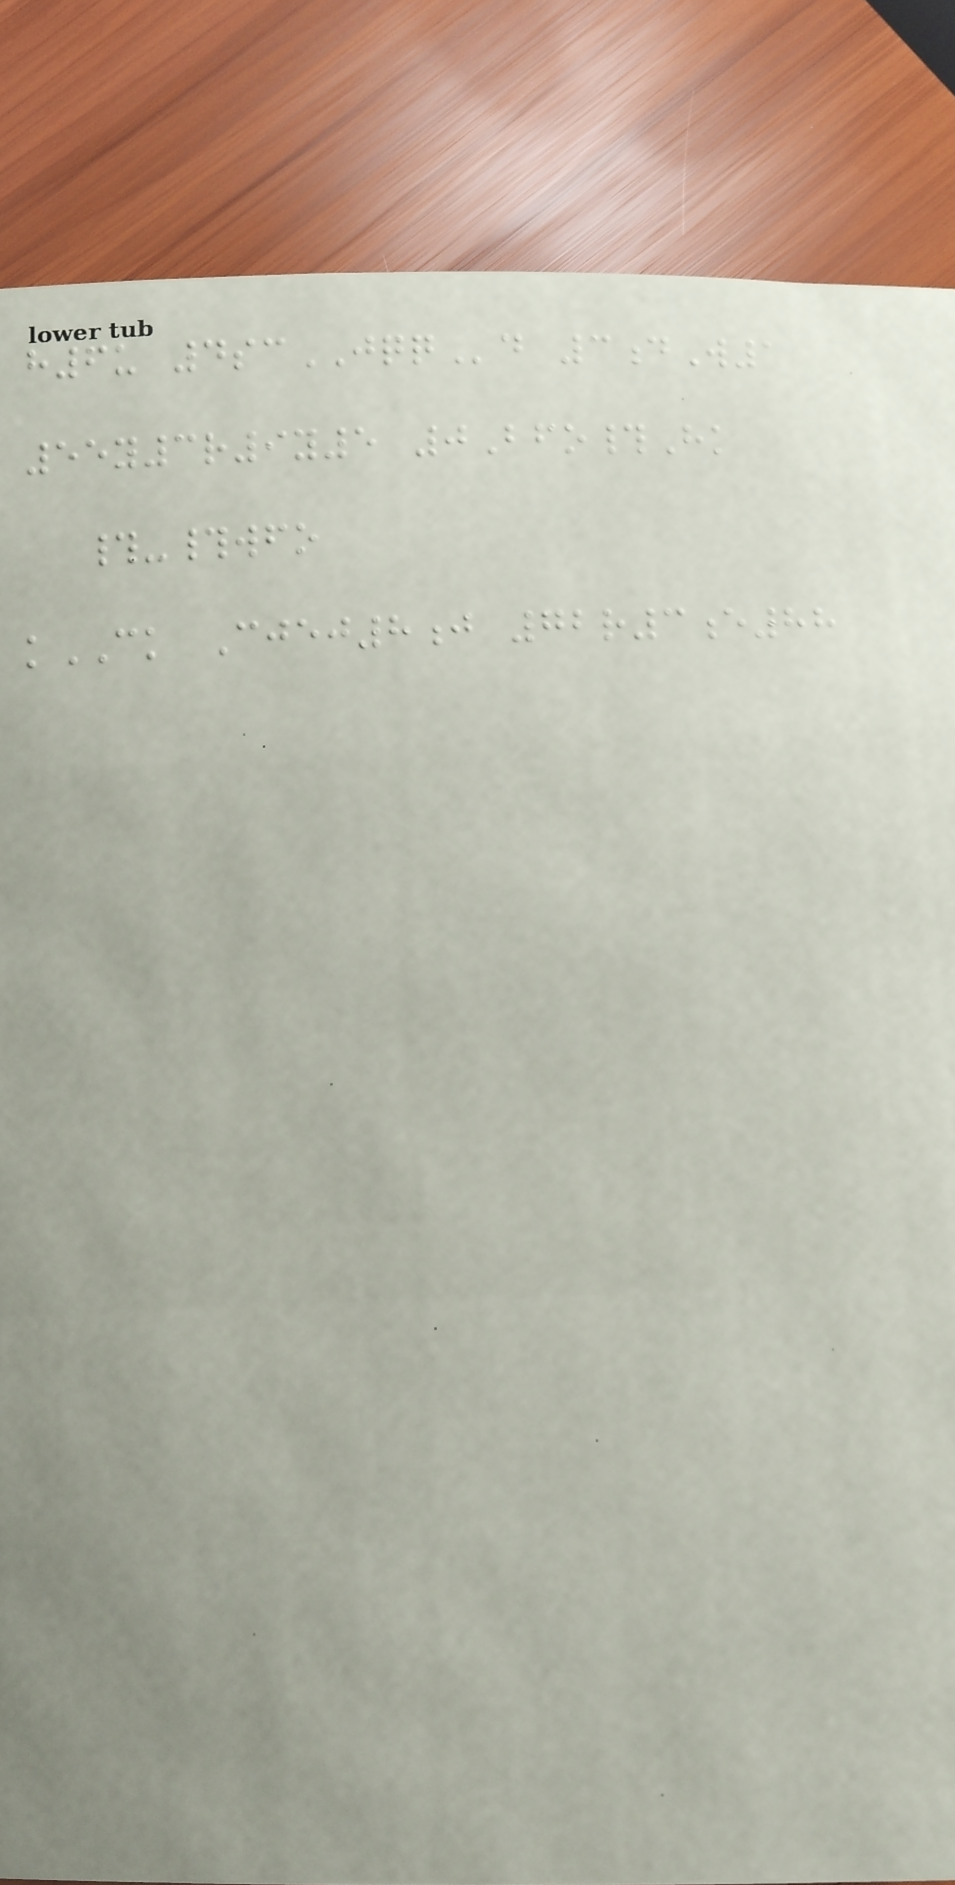h6u 4scJQQd 3dW1
55y3r9y5 0Bfo#Hk
#-#wfo
kCK Cjej8j 72r3e88
